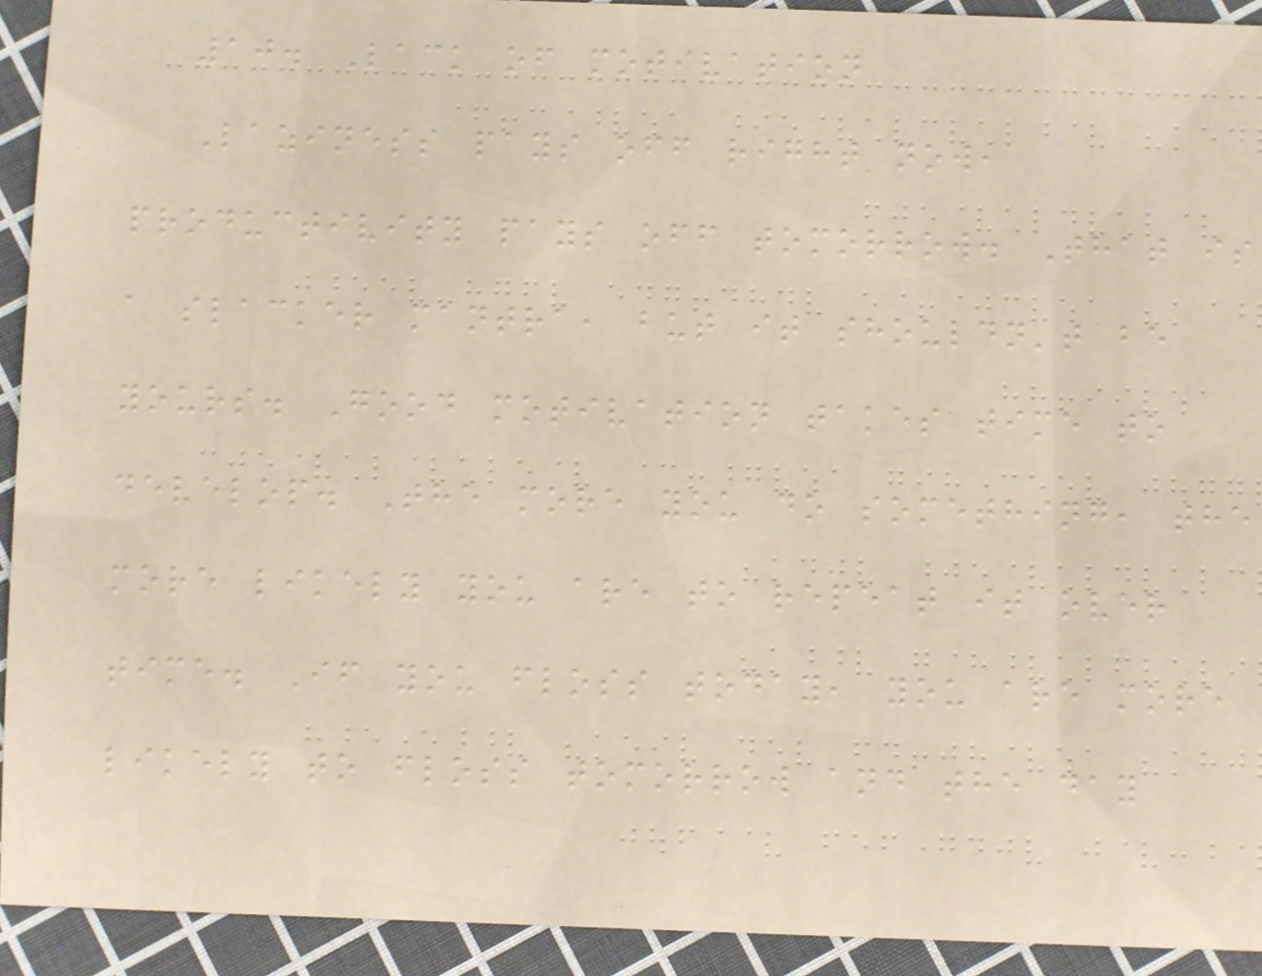10. Lack of motivation
Laziness pays off right now,
productivity pays off tomorrow. That is
a slacker mantra, but it shouldn't be
yours. Good motivation takes time to
develop. The more you do something, the
more likely you are to repeat it over
time. If you floss today, you are more
likely to floss tomorrow and the day
